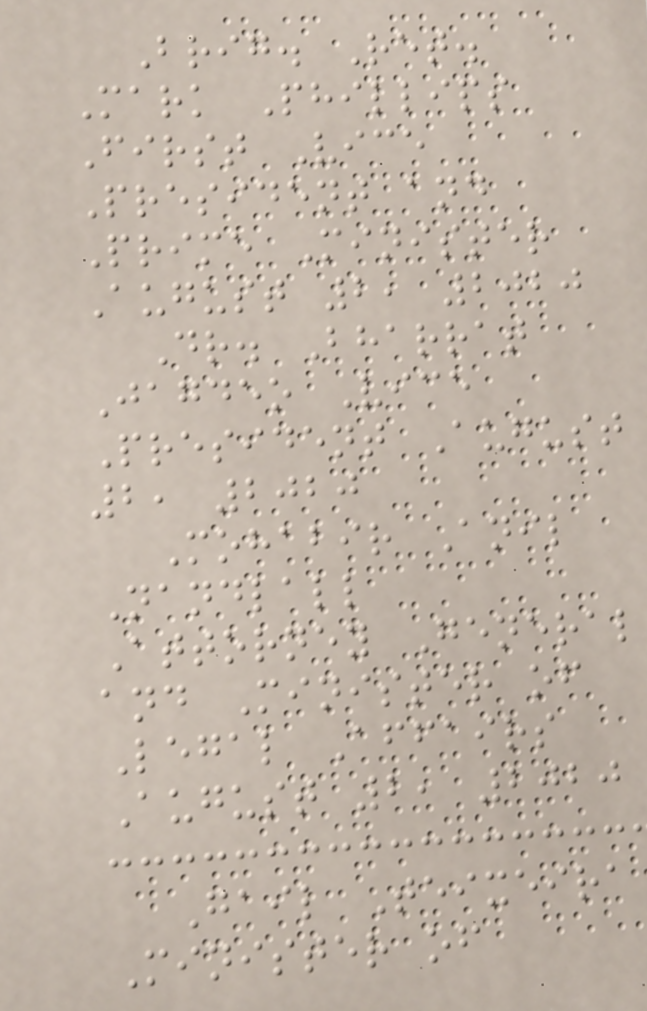Brig. Ret.
Mark Phillips
First Vice
President and
Prime Minister
August 2, 2020
Dr. Bharrat
Jagdeo Vice
President August
2, 2020
Mohabir Anil
Nandlall
Attorney General
and Minister of
Legal Affairs
August 2, 2020
Gail Teixeira
Minister of
